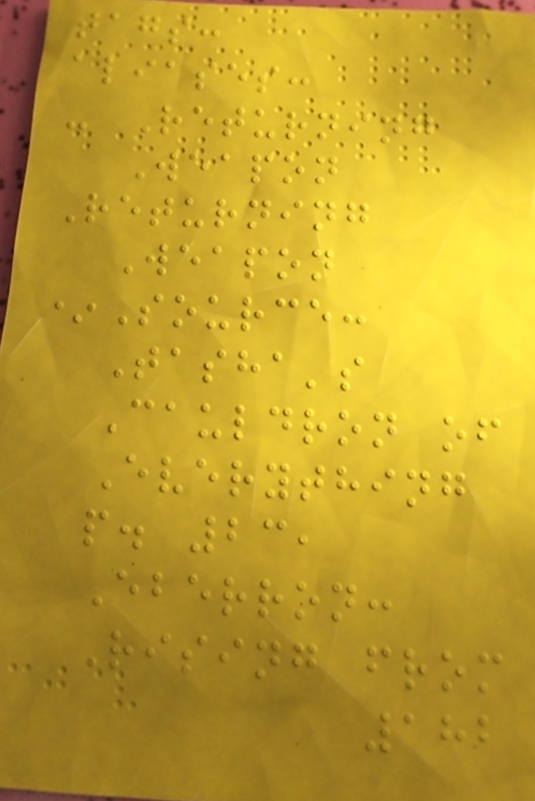tags:
aliases:
- Returning
Weapon
Returning
Weapon
*Source:
Tasha's
Cauldron of
Everything
p. 23,
Eberron:
Rising from
182
